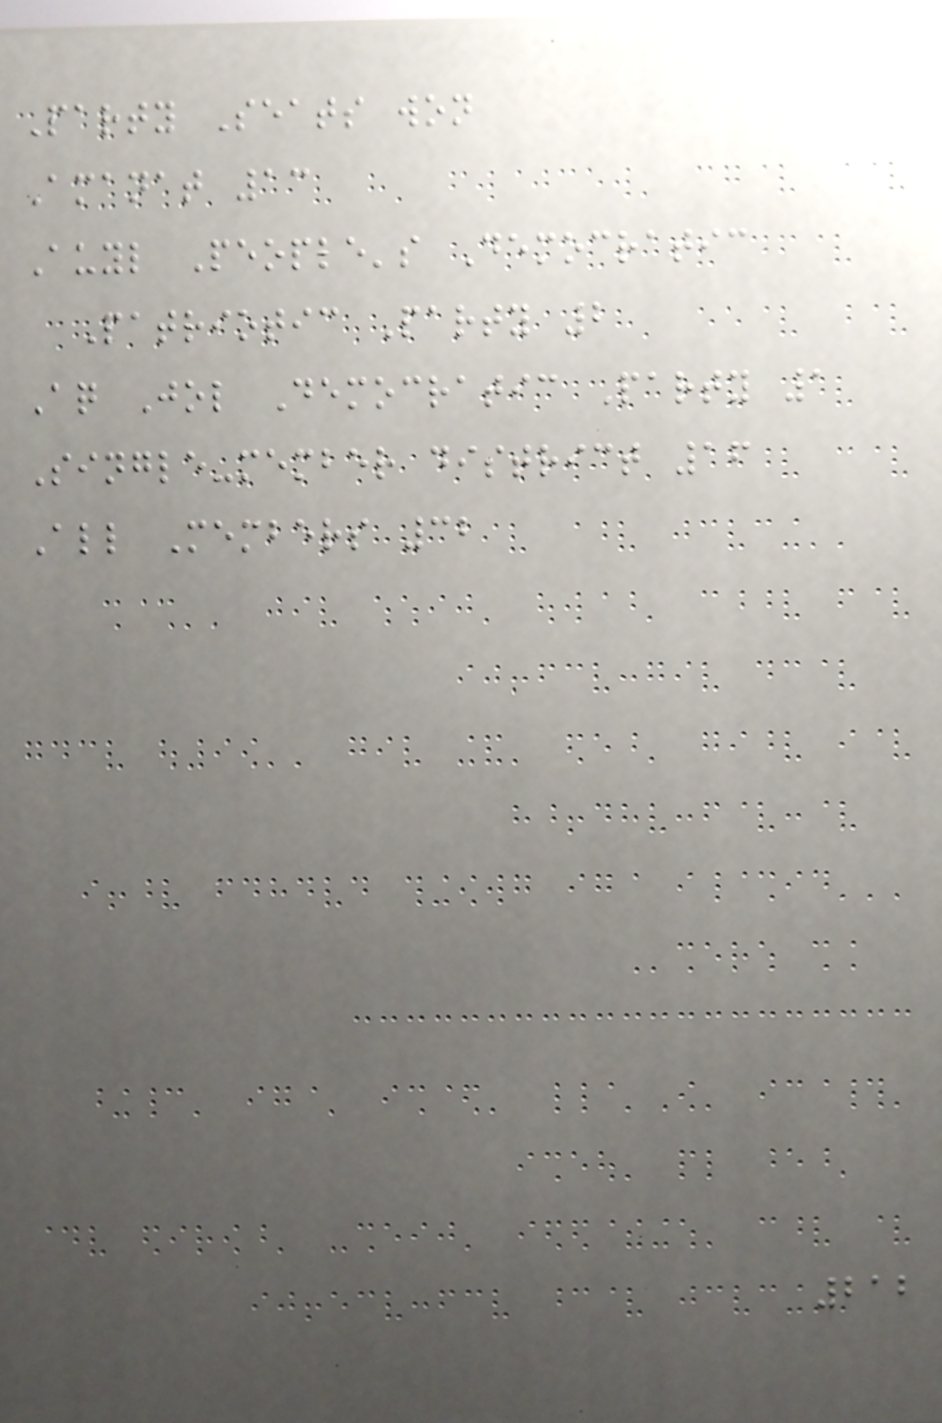Party Seats won
Amanat 13
Auyl People's Democratic
Patriotic Party 2
Aq Jol Democratic Party 1
Single-member district 16
All Members 32
212
